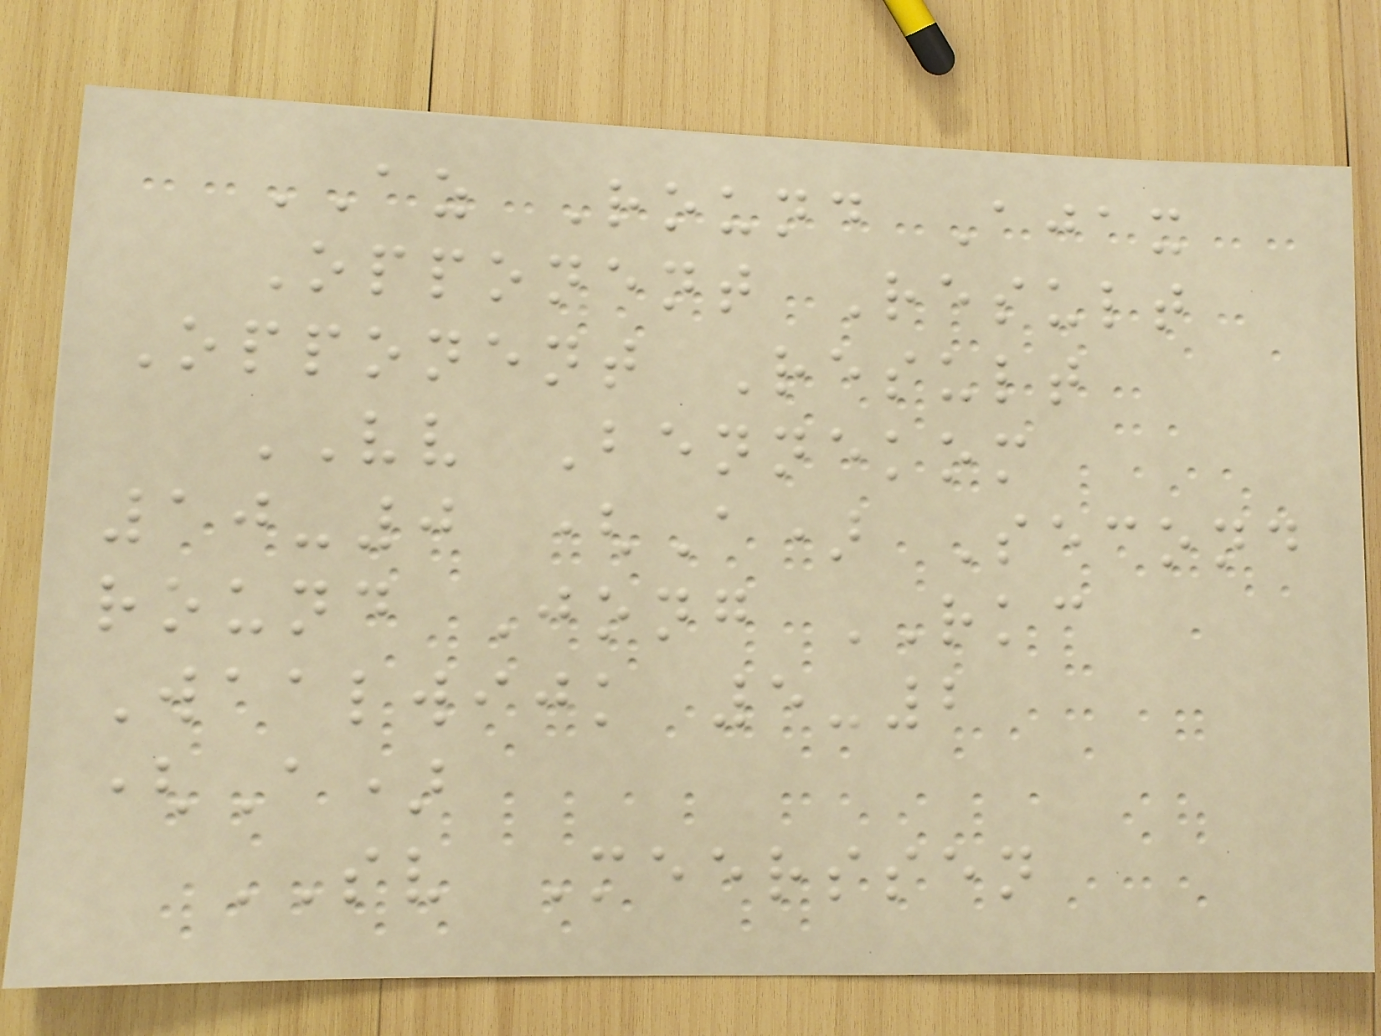AZ Round Ajax
Opponent Result
Opponent Result
VV Bennekom
10-0 (A) Second
round Jong RKC
Waalwijk 5-2
(A)
SV Meerssen
